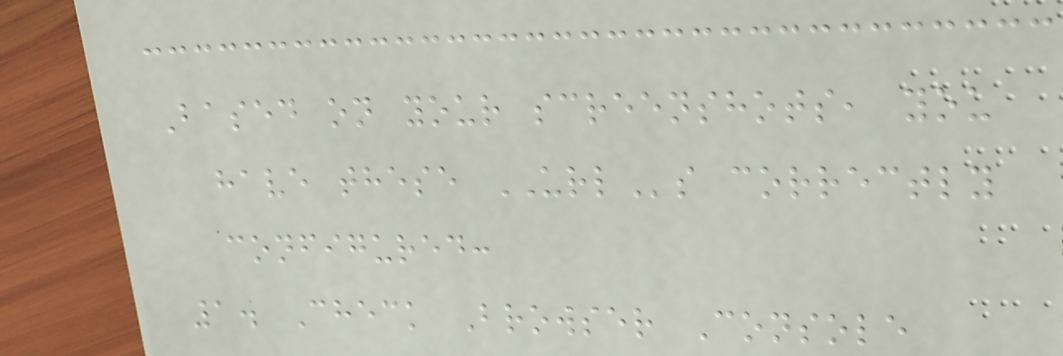Based on your screenshots, you
have these URLs correctly
configured:
1. Check Browser Console
